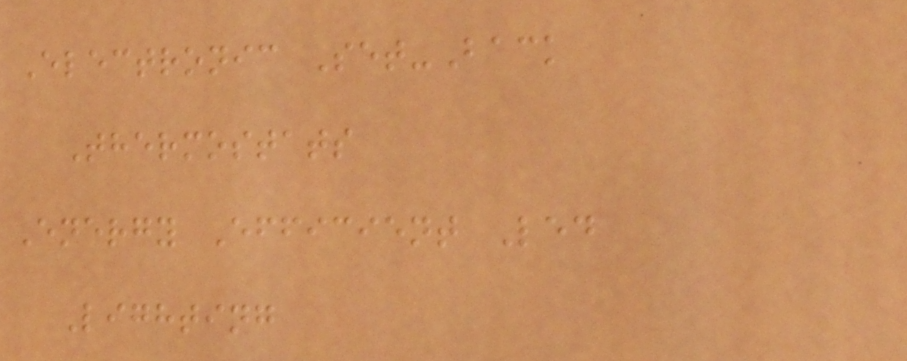Electronic Set-Back
Thermostats
Energy Efficient Led
Lighting
